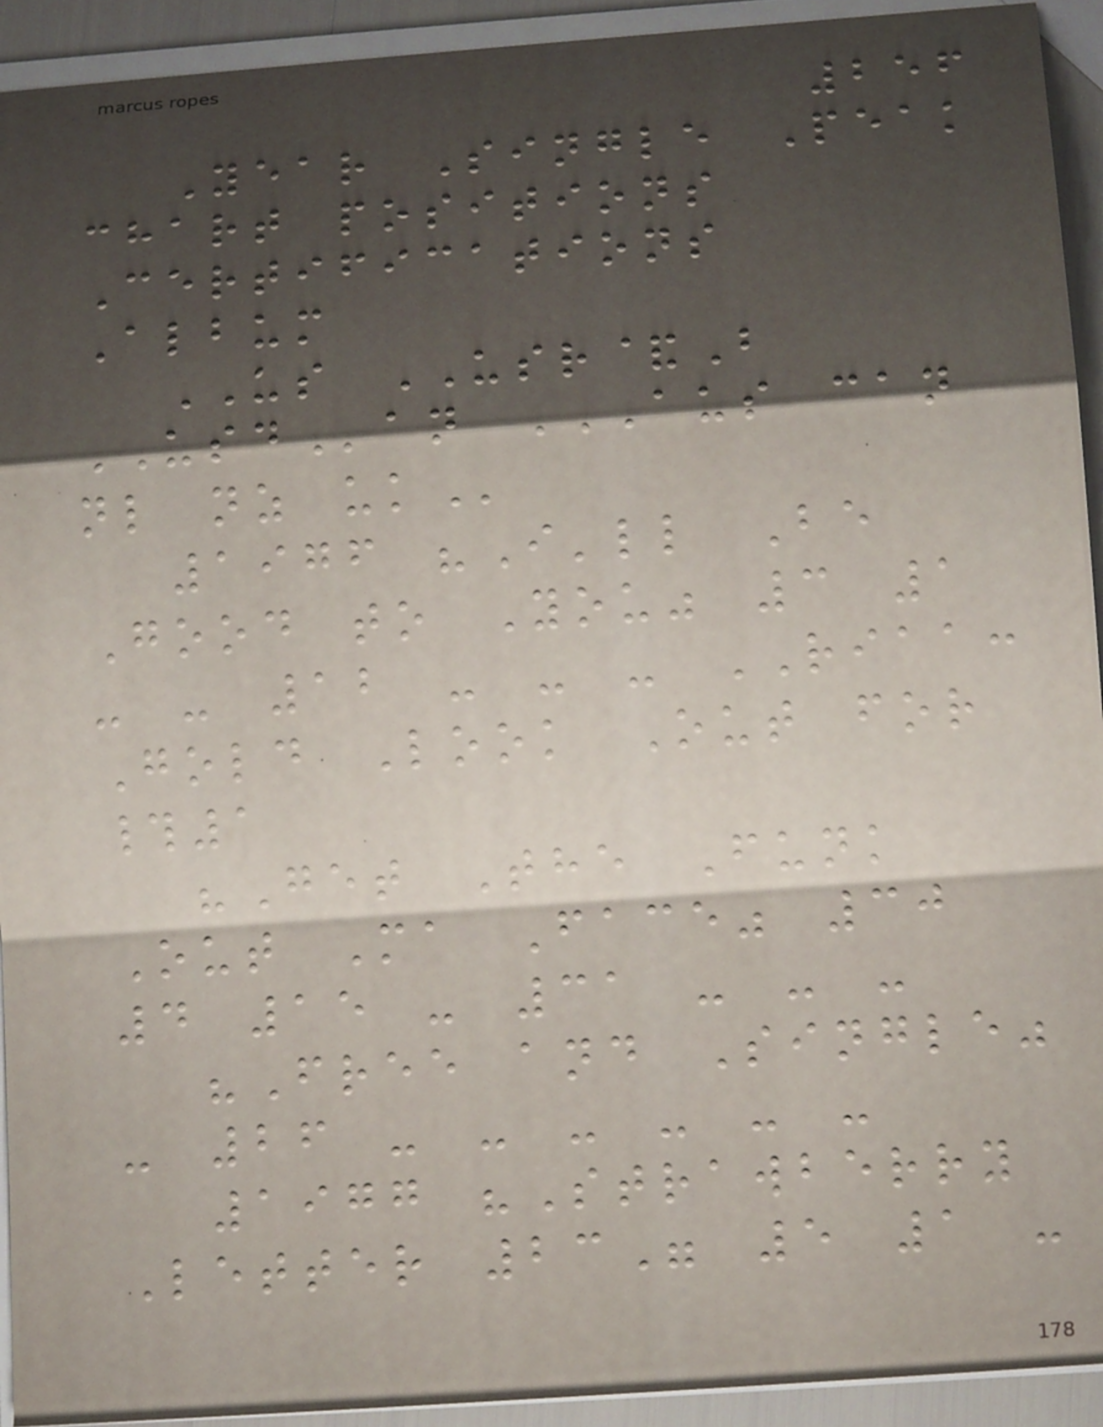256
Year Single Peak
chart positions
Certifications
Album
US USR&B
USDan AUS CAN
NL NZ UK
1976 "I'll Be
Good to You" 3 1
- - 12 - - - RIAA:
Gold Look Out for
#1
"Get The Funk
Out Ma Face" 30
4 15 - 31 - - -
"Free and Single"
- 26 - - - - - -
1977 "Strawberry
Letter 23" 5 1 -
